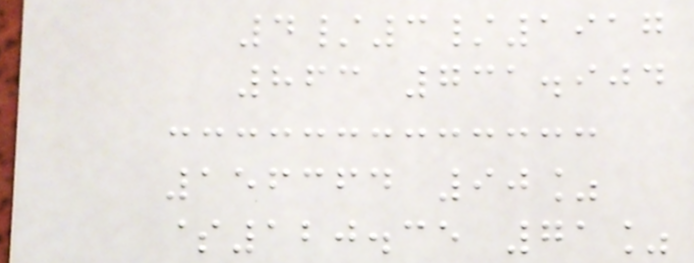4/3/1917
863 731.904
156364 90%
$120.35 71%
